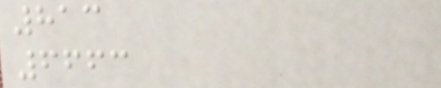813
6663
